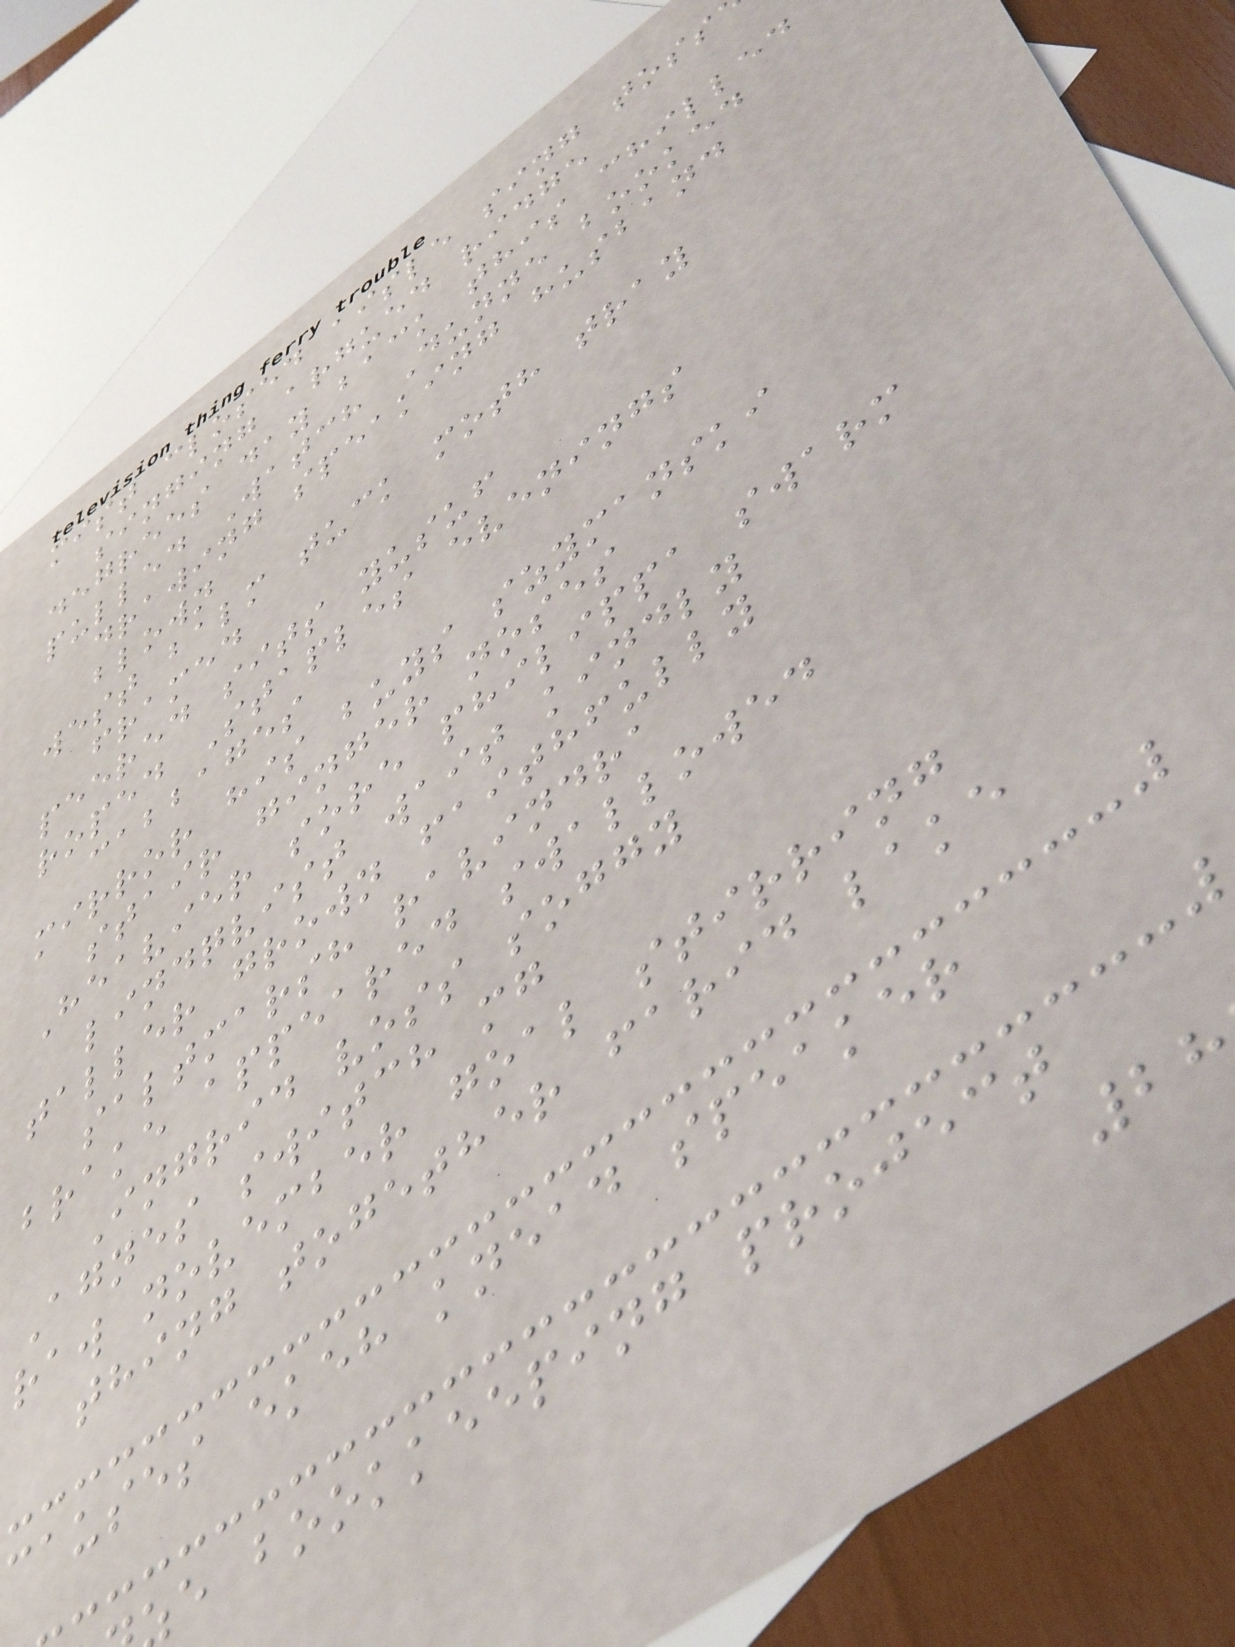mist closed aisle sing toss
singing argued ridge
degrees day back this chilled
pulled Watch Dunne booked
drawing speaking husband
blown
west balm tuck moth tray
framed
peered sits yusuf
roped Staples evenings
cabbages
mirror his buys szymanski
stair ginger noses
Heavier sore philippa swarm
lindqvist wait kindly
taller grown faithfully
saltmarsh ravindra
brake appeared swallowed
Ingrid voss soggy
Agnes switch mg
raw november goal stirring
thing together farid lake
causes ekeh knead speaker
e bookkeeping project
